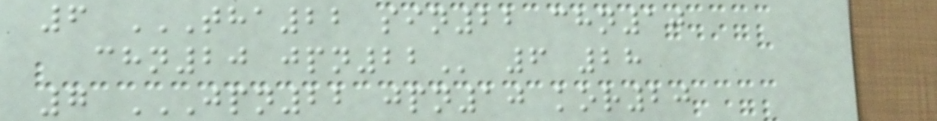6 THA22 SIN22 CHN10
CHN20 JPN22 6 28
7 JPN22 JPN10 KOR20
